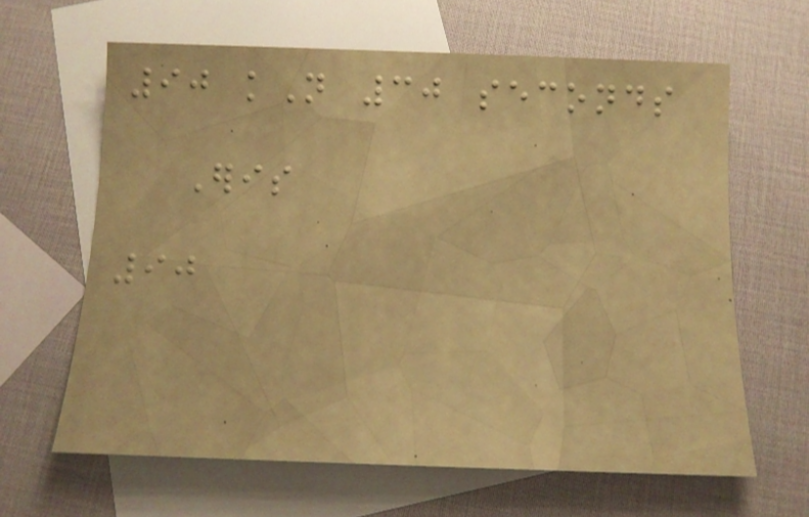90 kN 30 seconds
Eris
90
